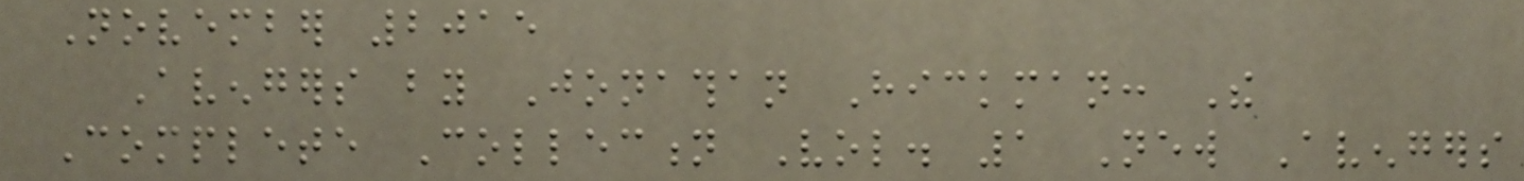November 2015
Avengers by Jonathan Hickman: The
Complete Collection Vol. 1 New Avengers
